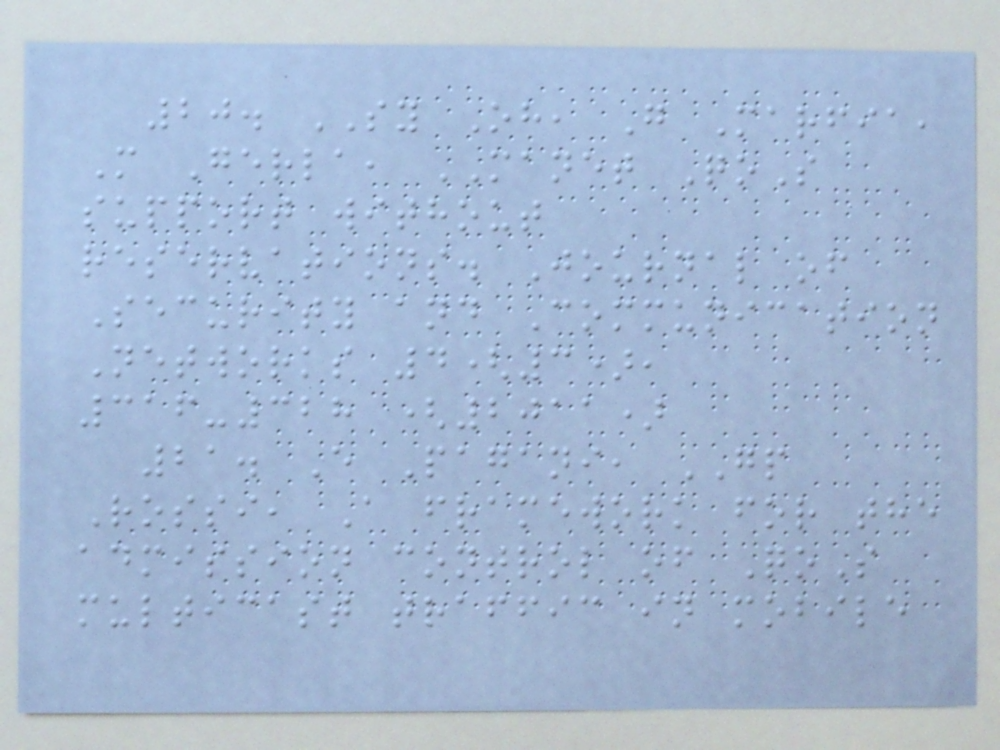20. SY Oh, G Marfia,
M Gerla, MANET QoS
support without
reservations. Journal of
Security and Communication
Networks 4(3),
316-328 (2011)
21. E Pagani, GP
Rossi, A framework for the
admission control of QoS
multicast traffic in mobile
